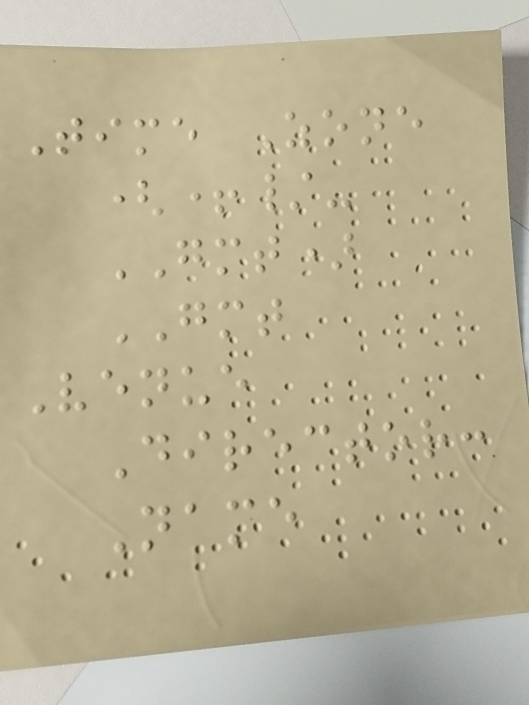Time Zone
(+/-
GMT)
GMT
Venue
Director:
Name
